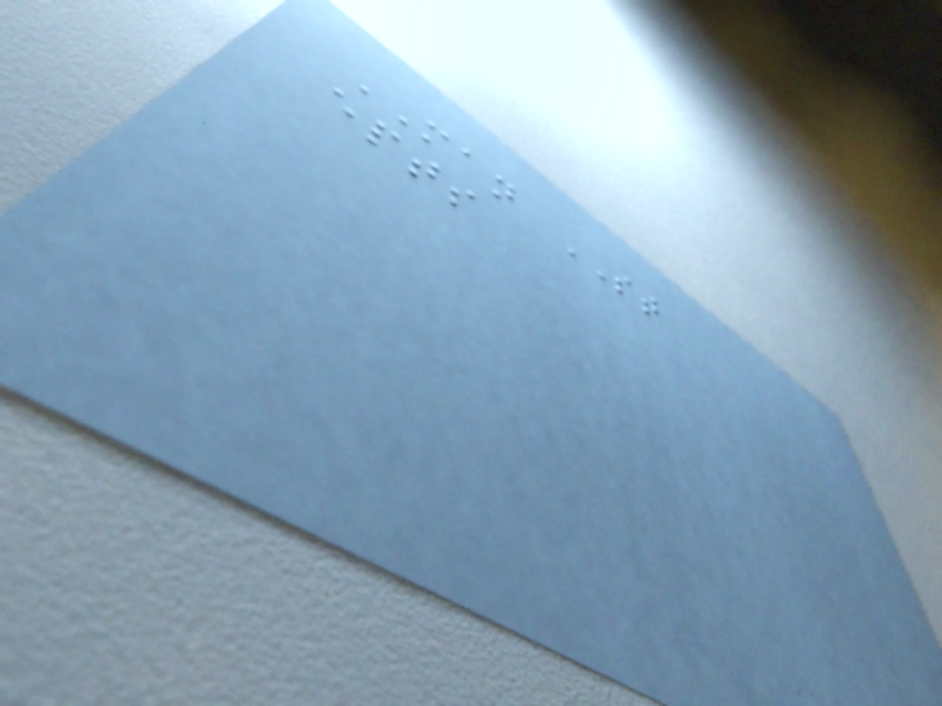MAN ST
epts
